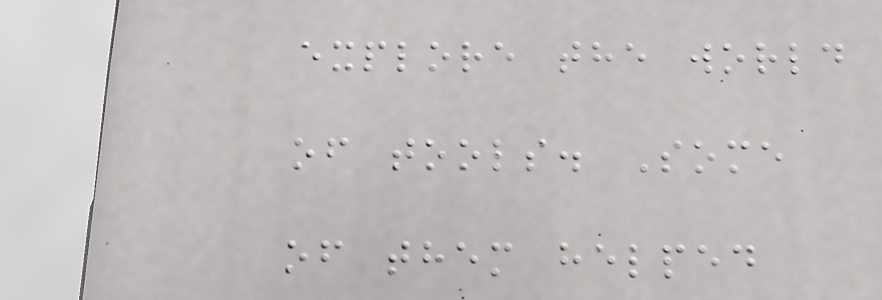explore the world
of tools. Some
of them helped
